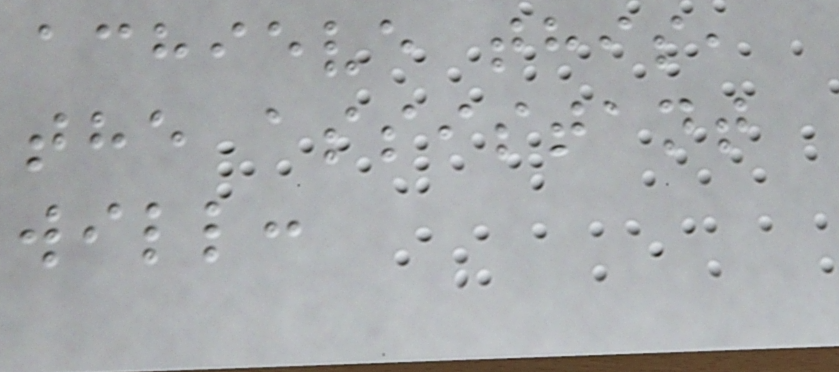achieve this,
the assistant
will:
